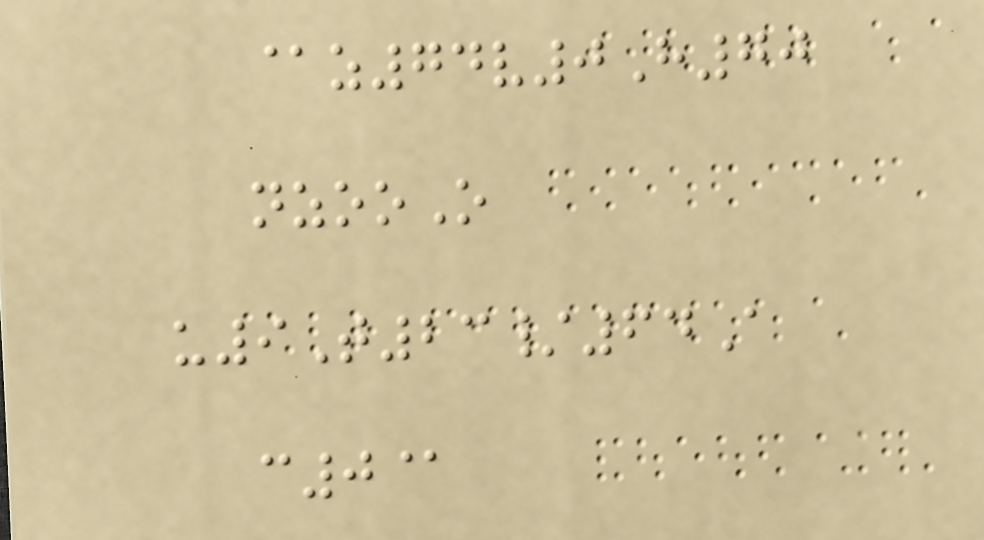@z74v0H70
nzooO
u9T23/64A
c0@
